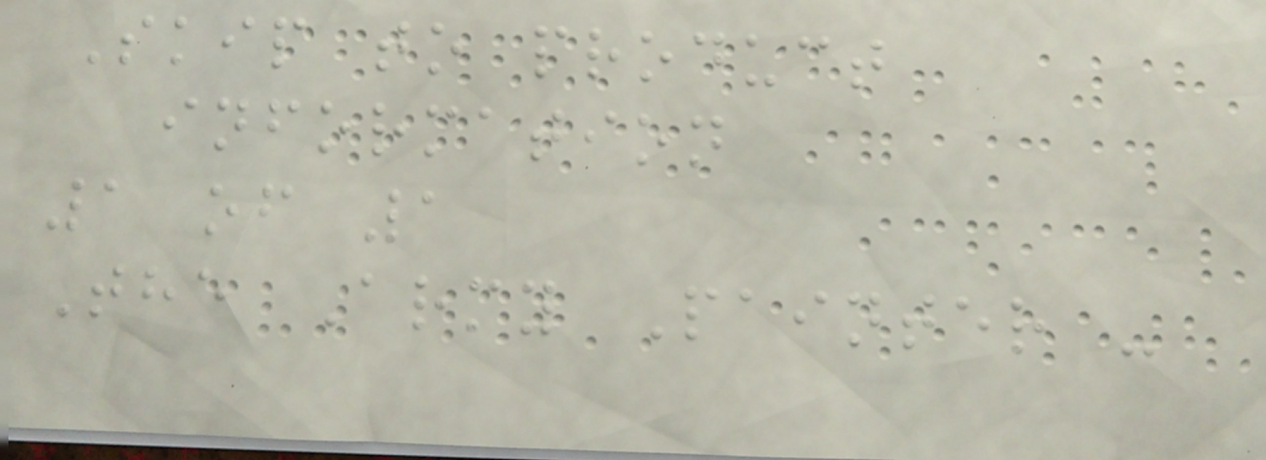Skip to product
information
1 of 1
The Army Painter -
